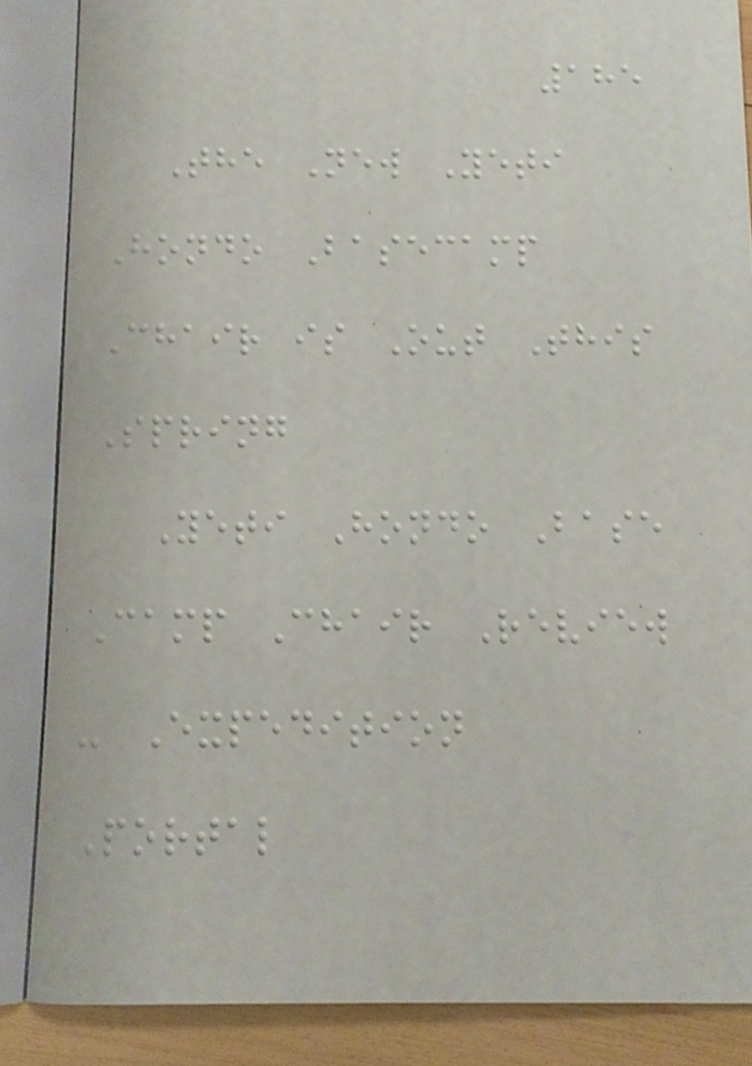185
The New Yeti
Hondo Basecamp
Chair is Out This
Spring
Yeti Hondo Base
Camp Chair Review
- Expedition
Portal
